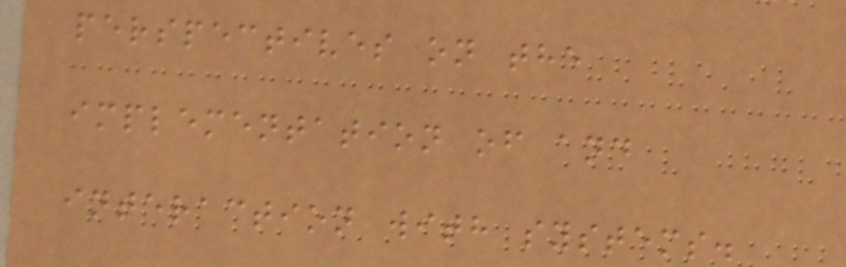perspectives on the
implementation of and
interaction with systems.
